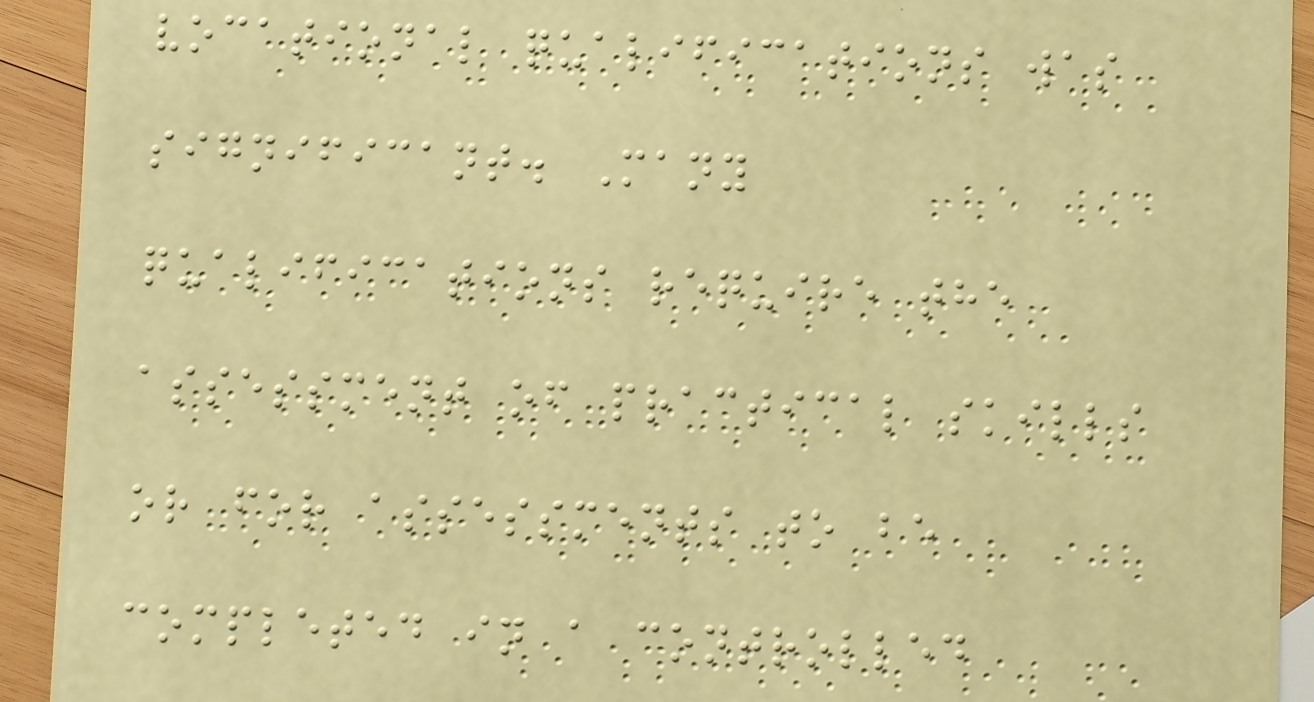vocational qualifications was
significant. Many
qualifications require the
assessment of practical skills
or for assessments to be
completed in a controlled
